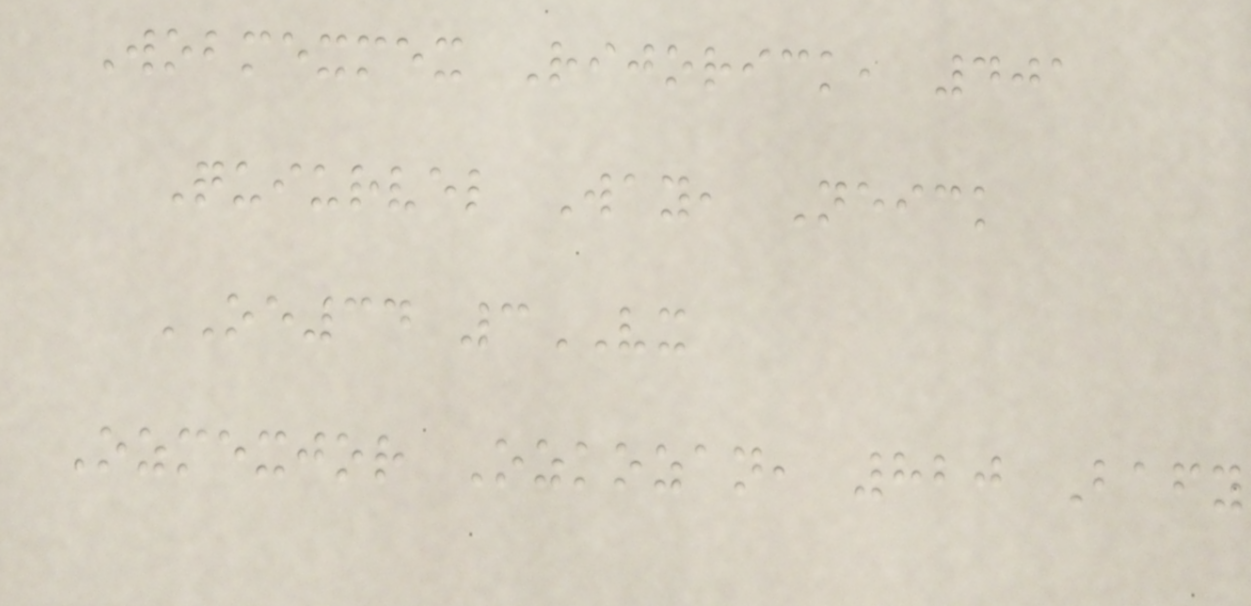Wobmexmex Rijorick, 401
Quiurvel Way, Neick
OE34 3VX
Ozmexjor Ozkozan, 820 Bafy
